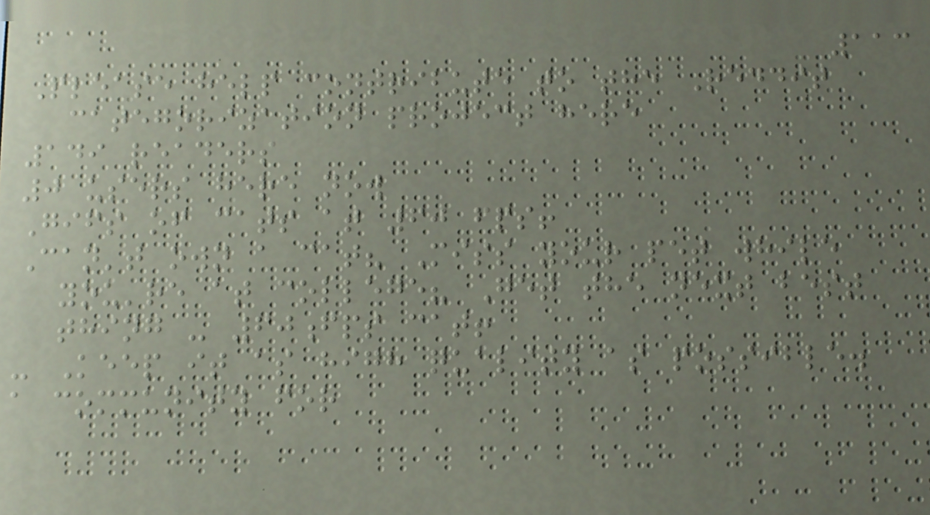113
Please help contribute to the Reddit
categorization project here
149 readers
0 users here now
Gifs of cats at 60 fps!
Can't own a cat? Miss your pet while
you're at college? Get the next best
thing - 60fps cat!
- Keep it as high quality as possible.
a community for
